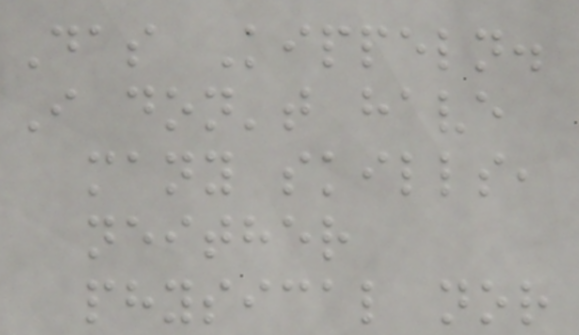Das Kippeln.
I don't have
many skills,
neither
physical nor
